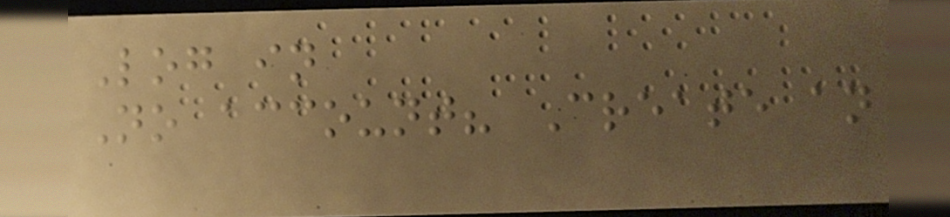Log in
No account? Create an
